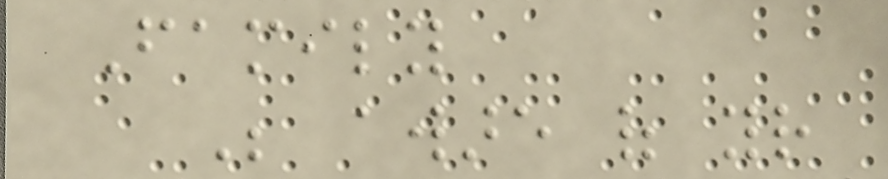Family
Be aware of your
